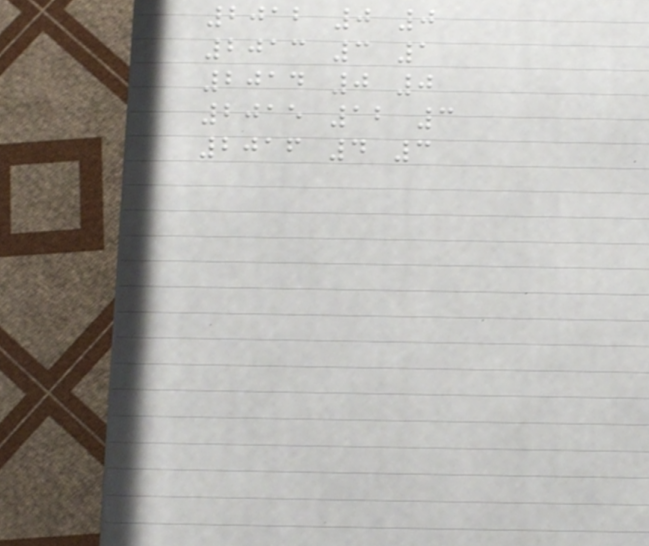2012 0 0
2013 3 1
2014 0 0
2015 12 3
2016 4 3
